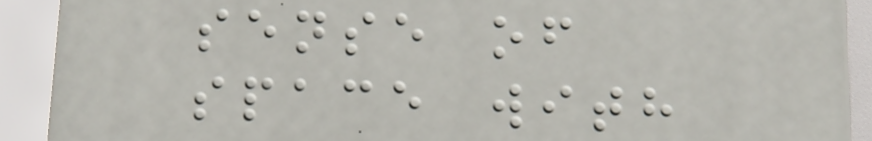sense of
space with
